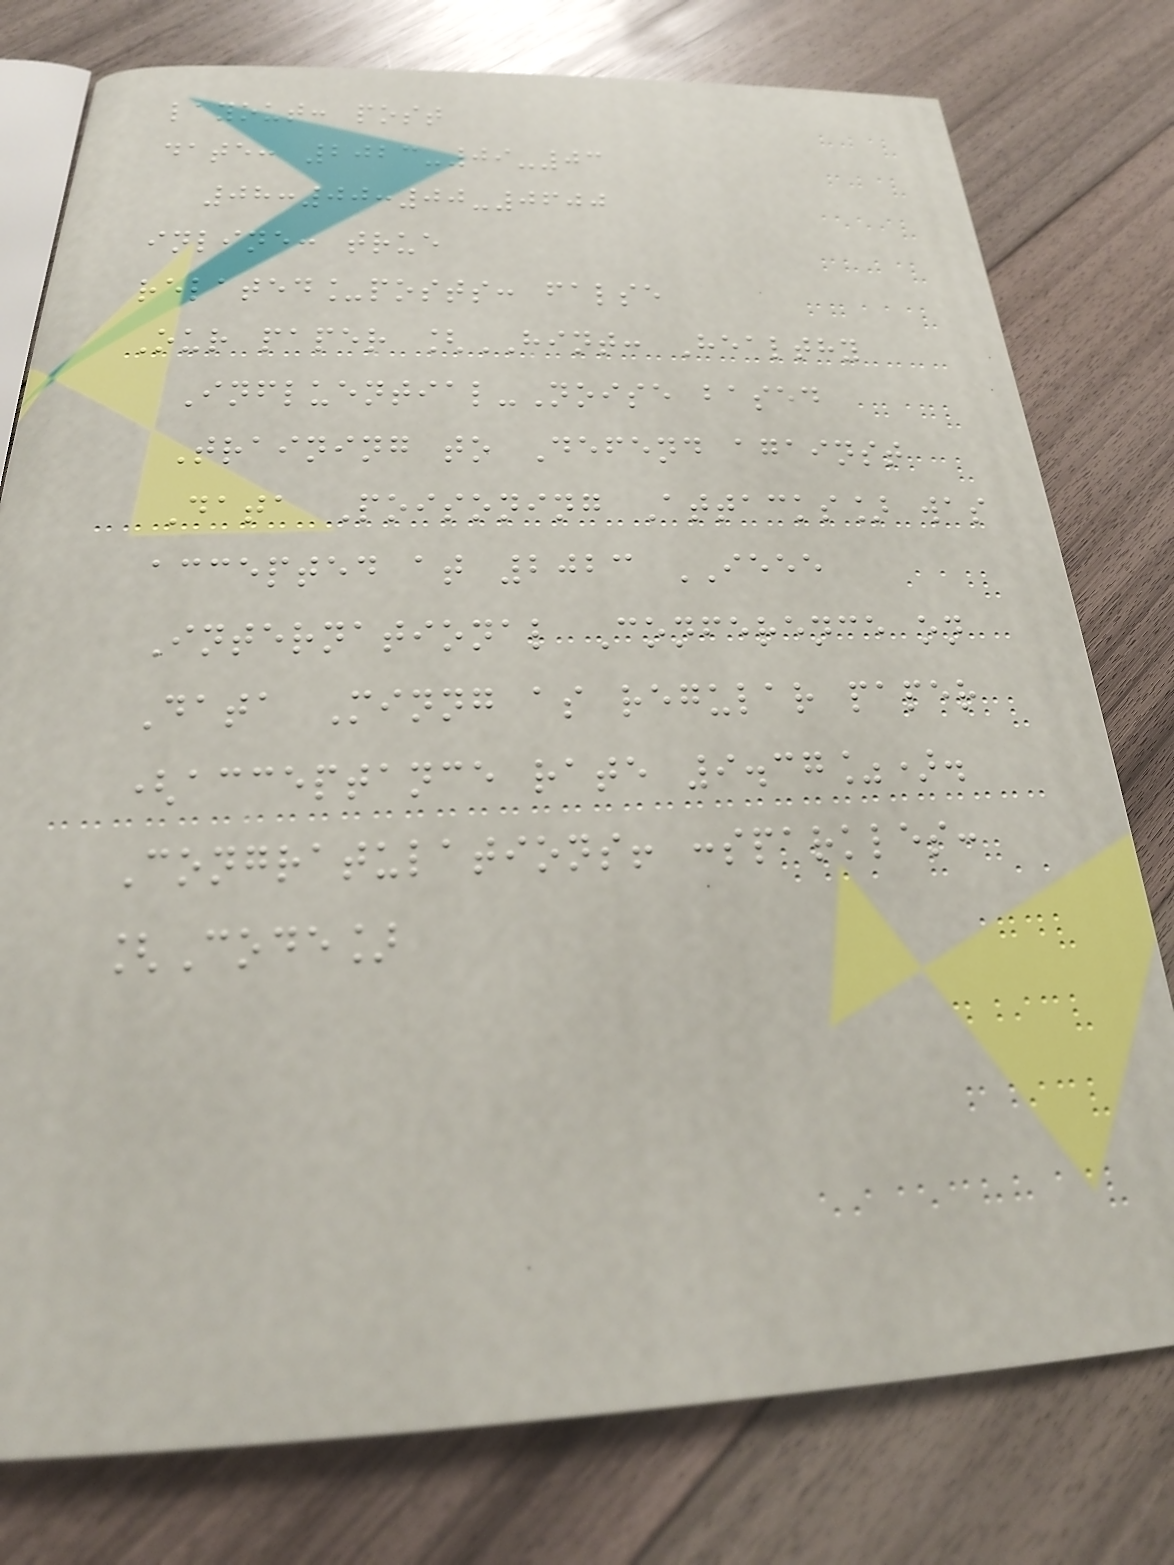layout: post
date: 2023-09-03
08:00:00-0600
inline: true
related_posts: false
Our paper [HINT: Healthy
Influential-Noise based
Training to Defend against
Data Poisoning Attacks] was
accepted at 2023 IEEE
International Conference on
Data Minng as regular paper
(acceptance rate 9.37%).
Congratulations! :sparkles:
[Code]
